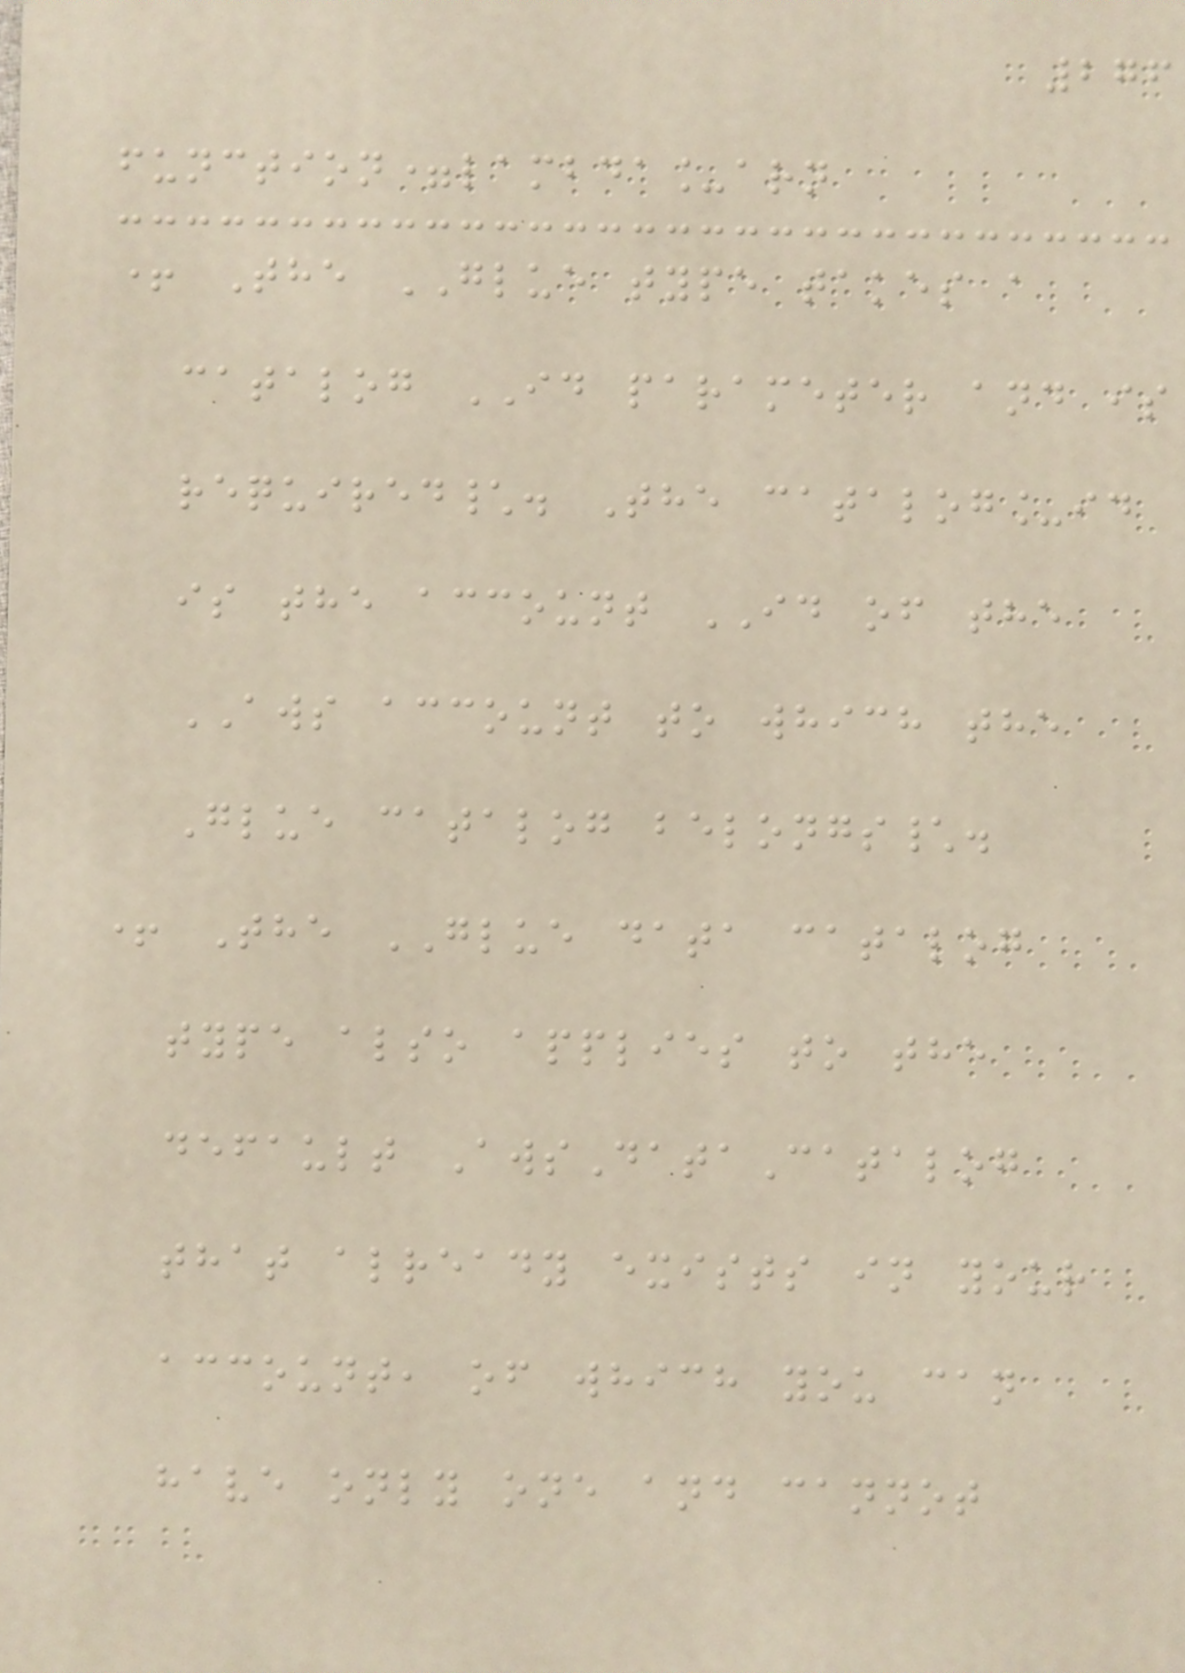276
function=lambda_arn
+ The GLUE type takes a
catalog ID parameter and is
required\. The catalog_id
is the account ID of the
AWS account to which the
Glue catalog belongs\.
+ The GLUE data catalog
type also applies to the
default AwsDataCatalog
that already exists in your
account, of which you can
have only one and cannot
